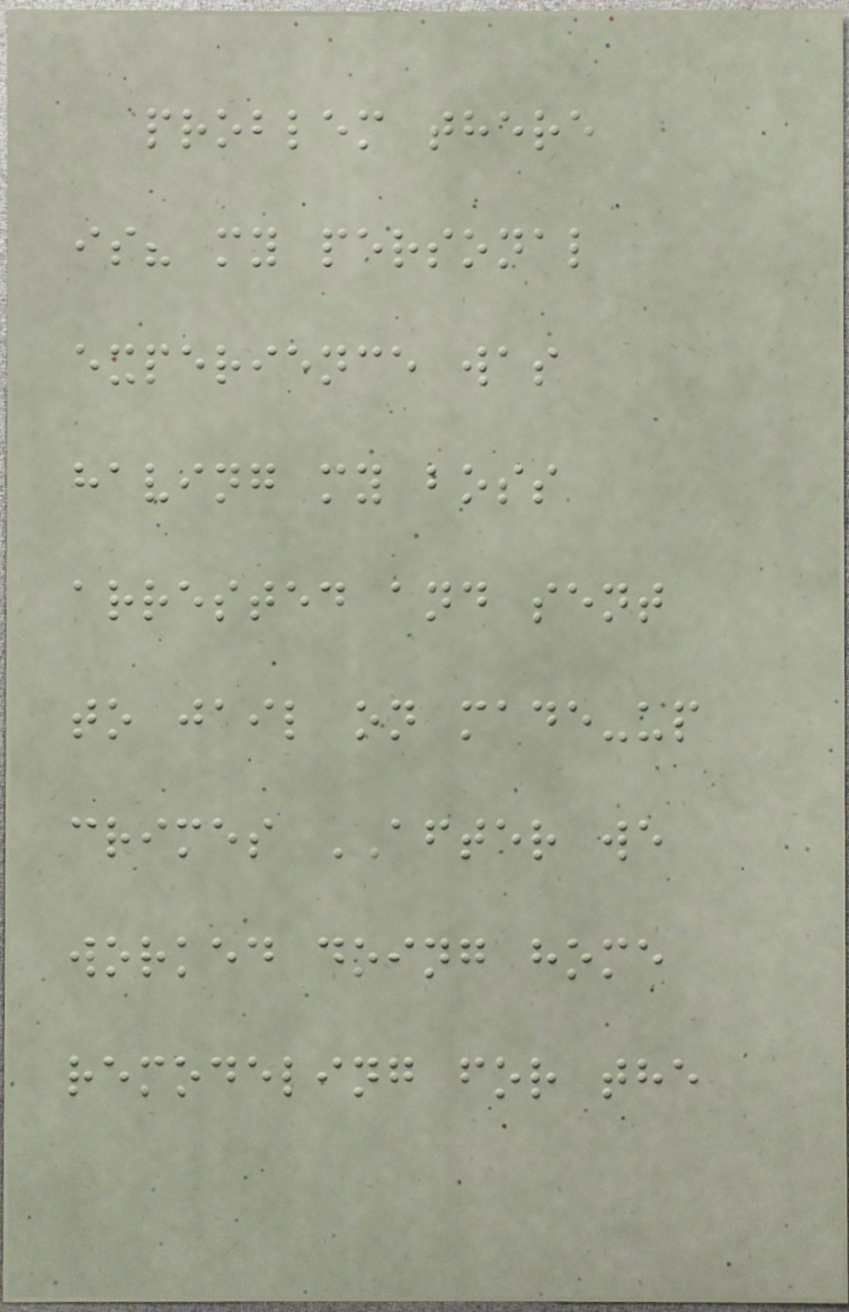problem there
is? my personal
experience was
having my boss
arrested and sent
to jail on made-up
crimes AFTER we
worked doing home
remodeling for the
